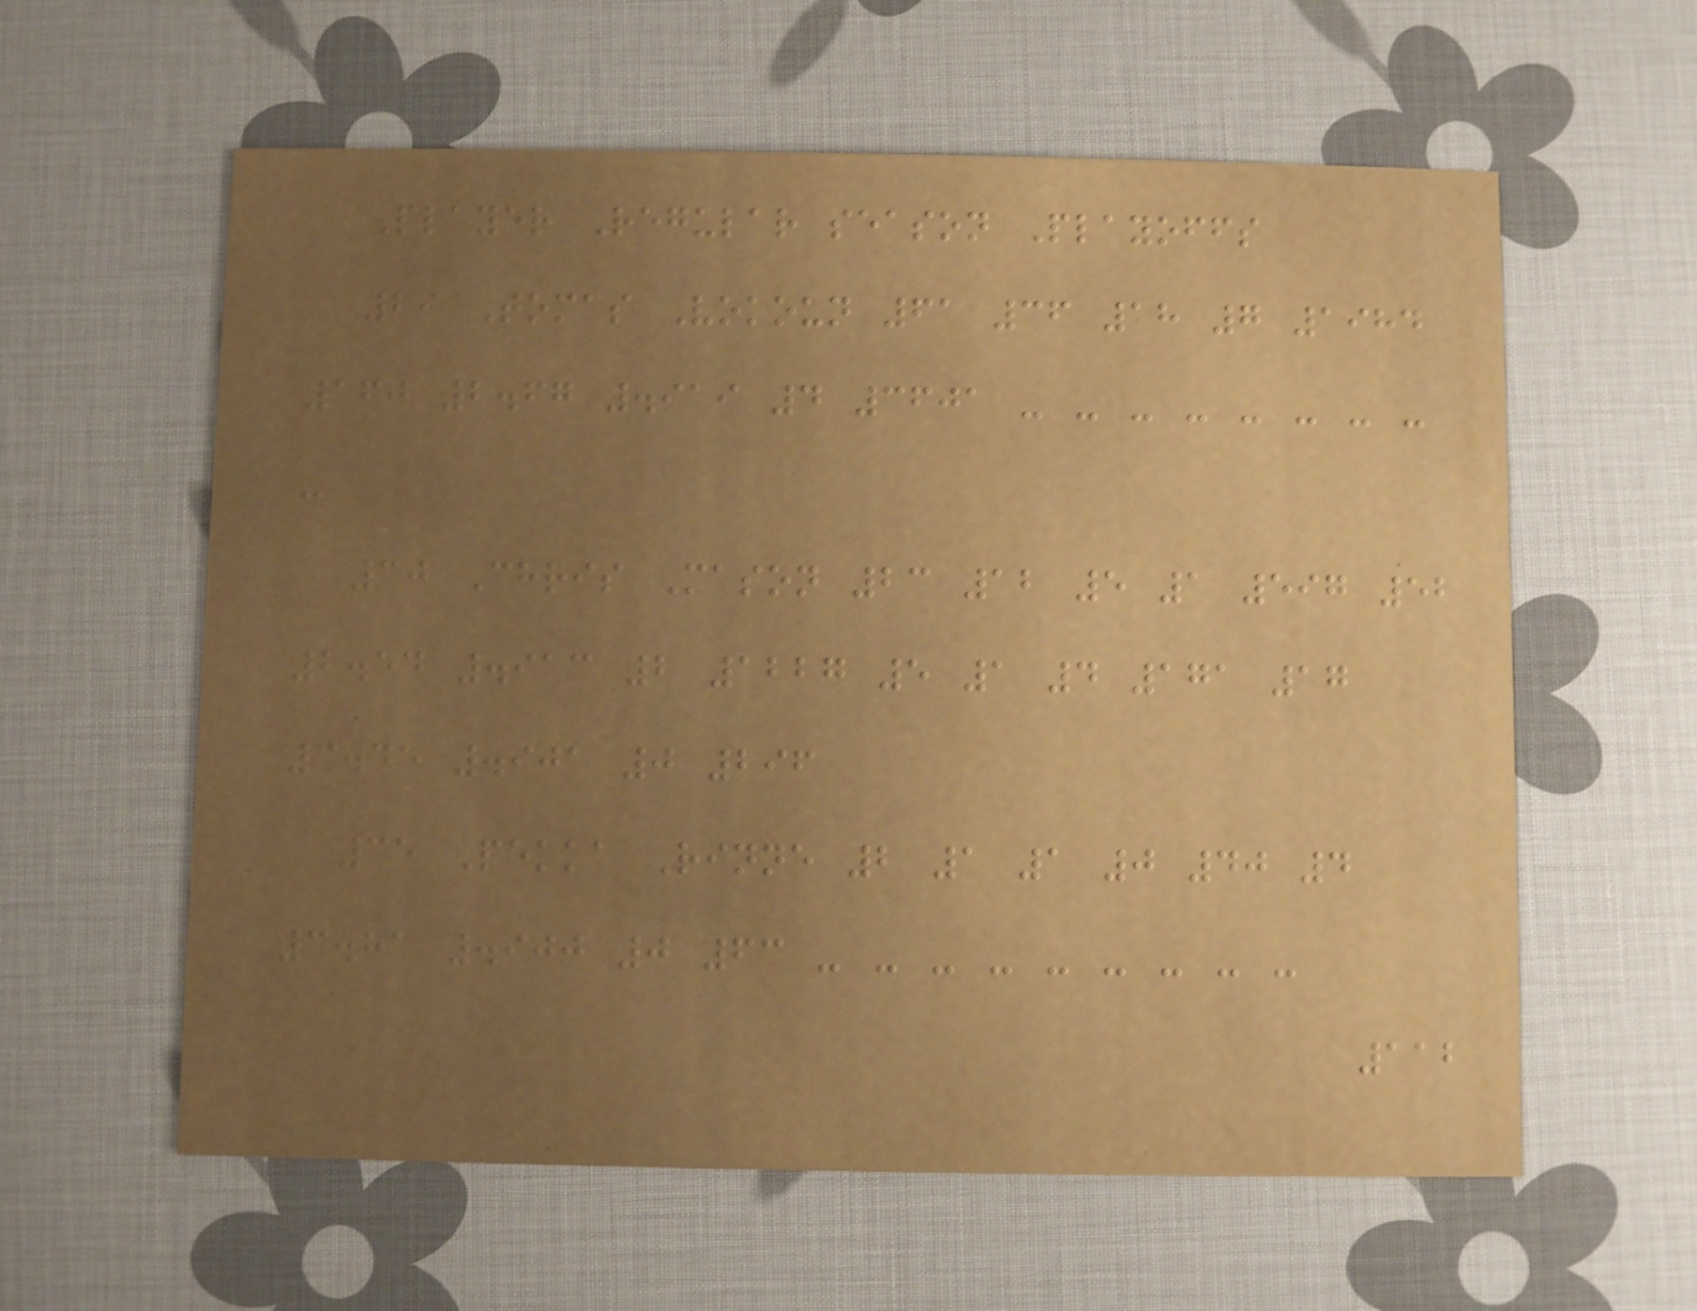Player Regular season Playoffs
29 Tomas Vokoun 61 36 18 7 1984
160 2.67 .919 4 3601 - - - - - - - -
-
30 Chris Mason 23 12 5 1 597 52
2.54 .913 2 1227 5 1 4 171 17
3.45 .901 0 296
35 Pekka Rinne 2 1 1 0 40 4
3.81 .900 0 63 - - - - - - - - -
112
